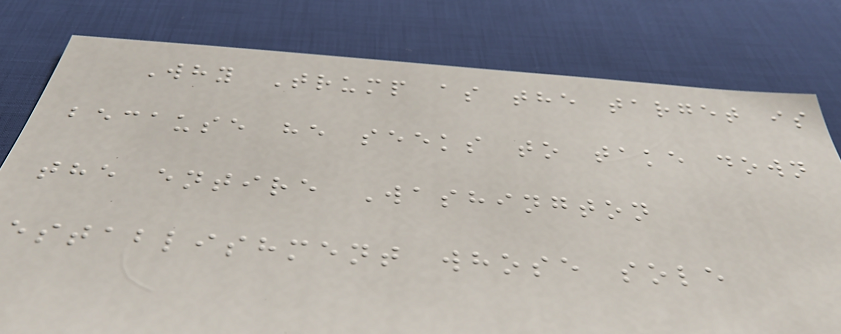Why Trump as the target is
because he seeks to take down
the entire Washington
establishment whose sole
